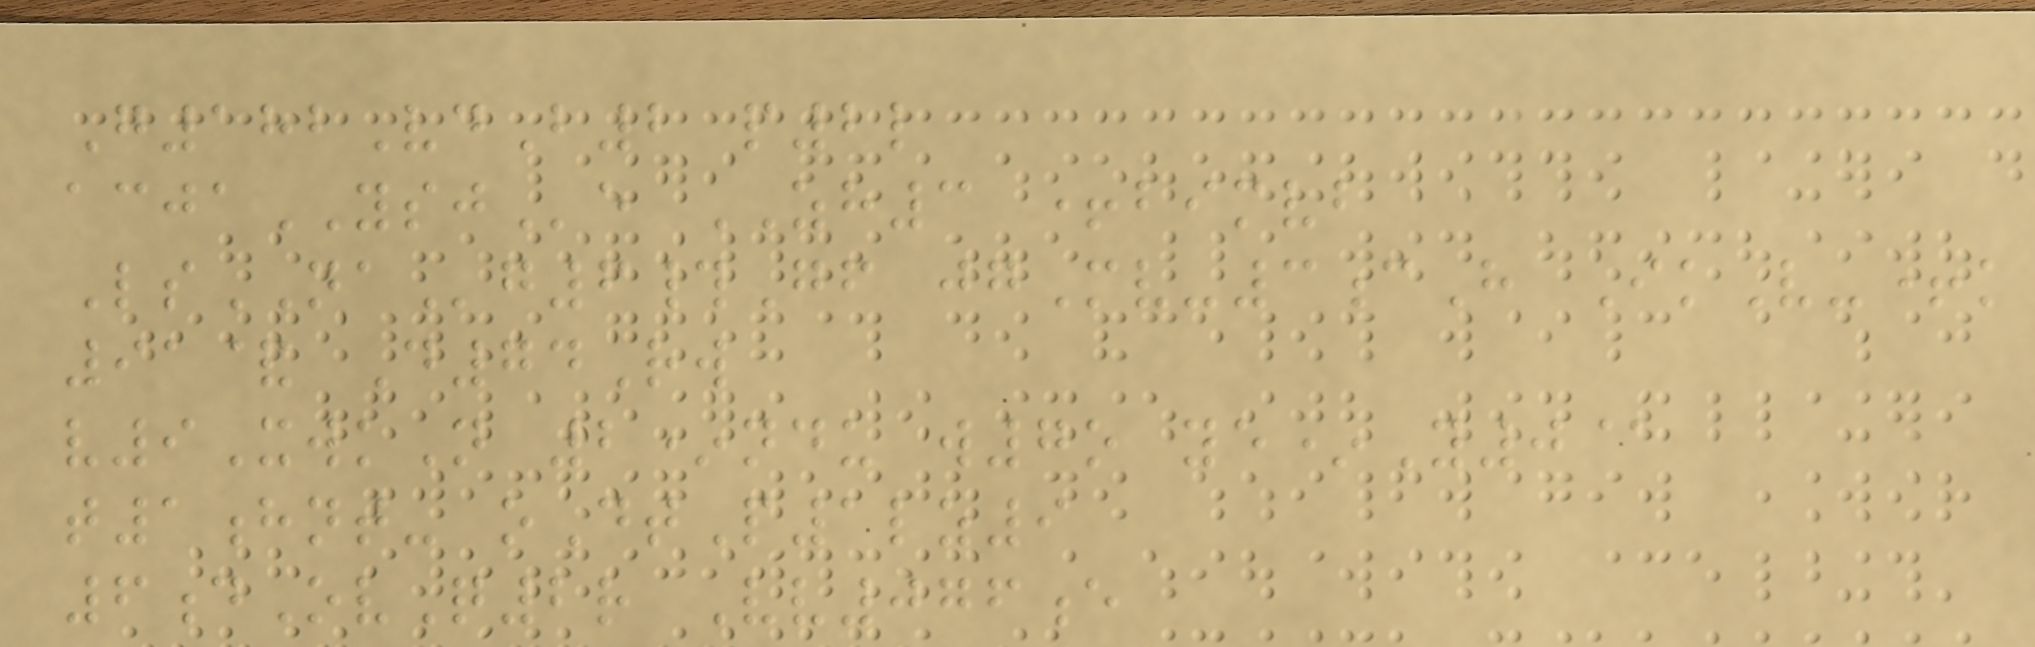G182VdB2 p2l
acjaYSJe ZH3 +bimvb
LsNAg6#Gf jgMv-3cH IkV-+k
91& D74Rw
v9XwkN 2*ndu w7o ye*Y0@
t1hnt- oDtP1lz9
6dOvQ2r Vv076e
